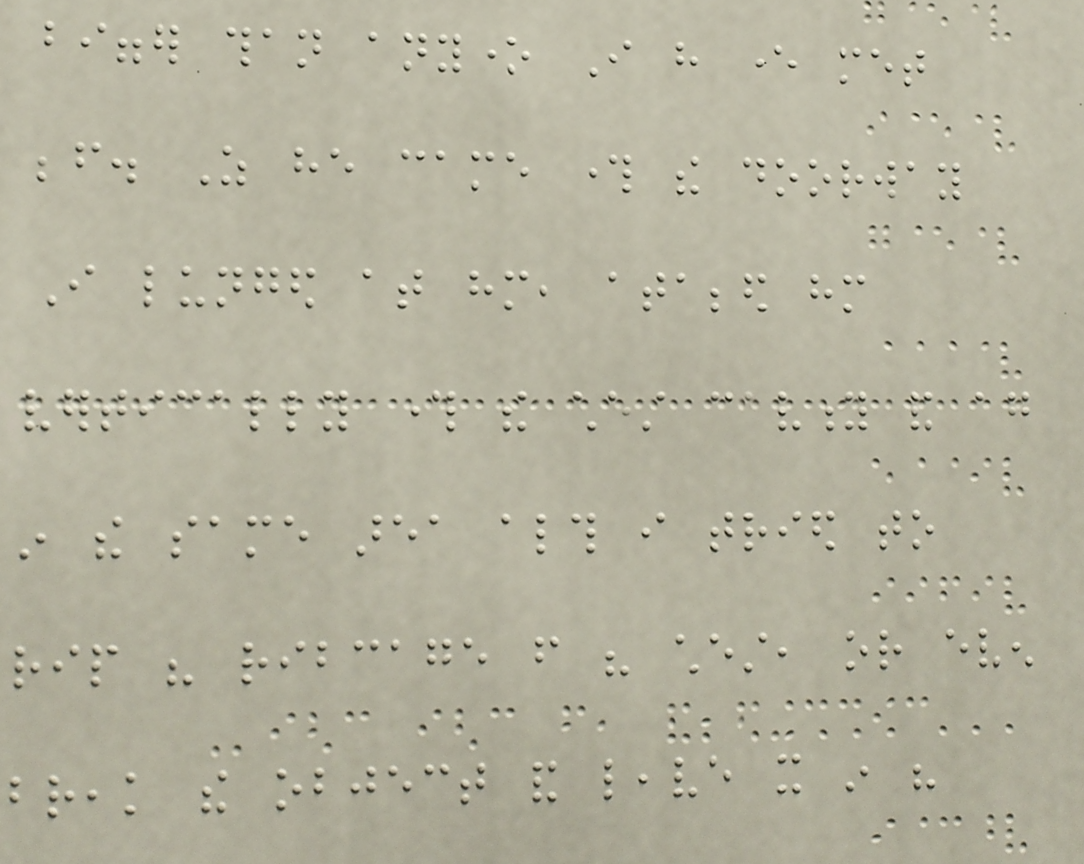bigger than anyone I have ever met
before. As he came through the doorway
I lunged at him, atabbed him
vertically through the chest cavity and again
in the same area although i tried to
rip his ribcage from his chest, or even
break the object and leave it in his
